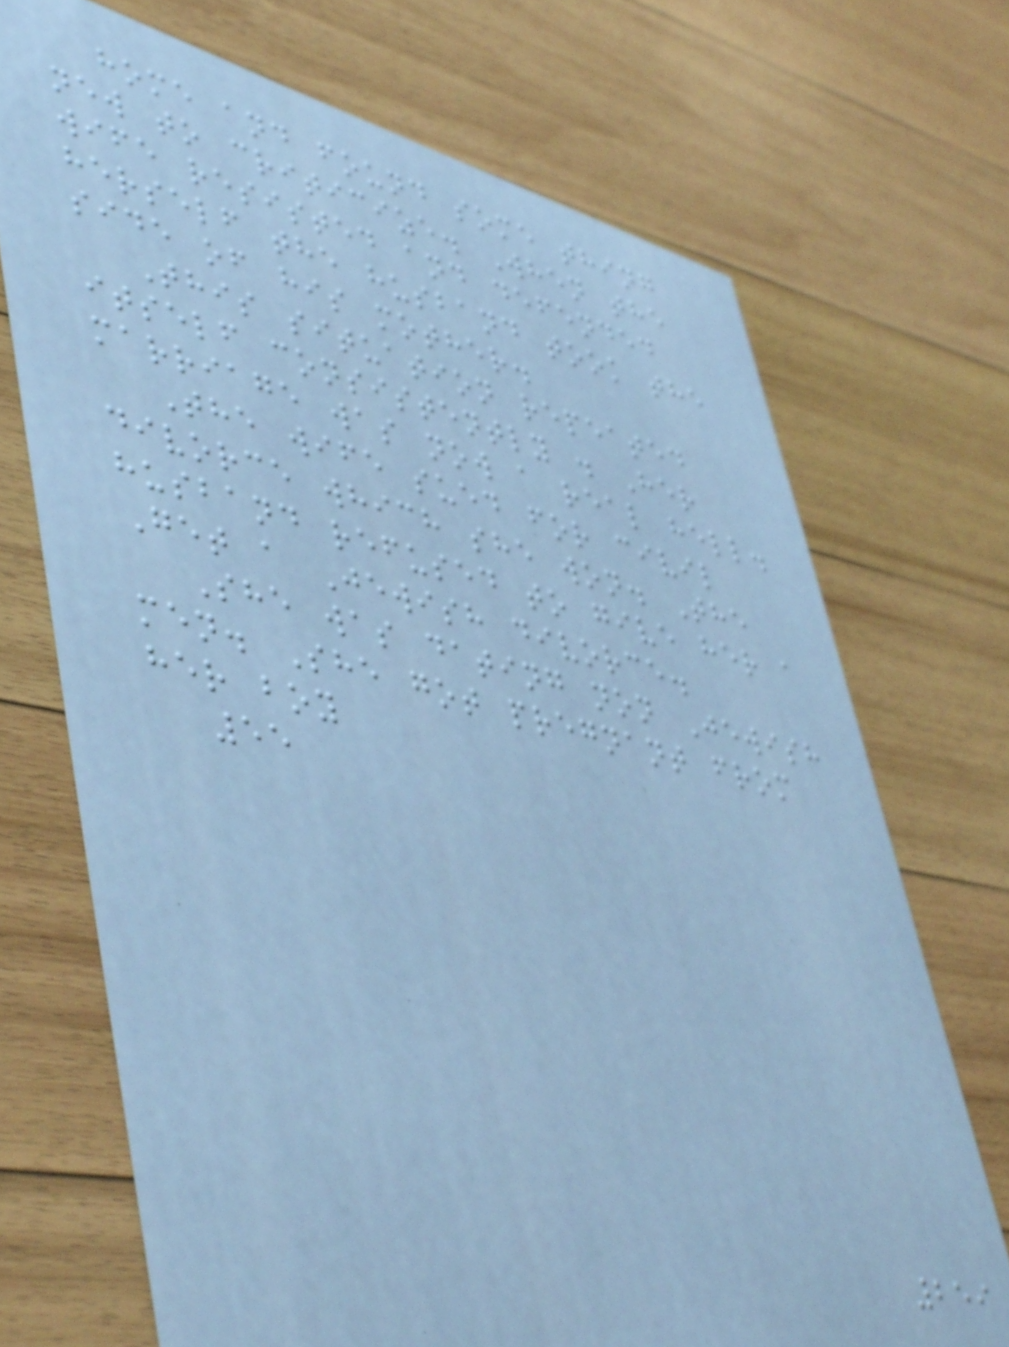home and found some thing
new to criticize. When the
wife resisted and defended
herself the husband took the
side of his mother.
This situation repeated
itself consistently . Her
marriage was now a real hell.
The wife sued for civil
divorce which she won. The
husband refused to give her a
Get a Jewish divorce.
She was dating non Jewish
men. She got pregnant from
her boy
55
259
